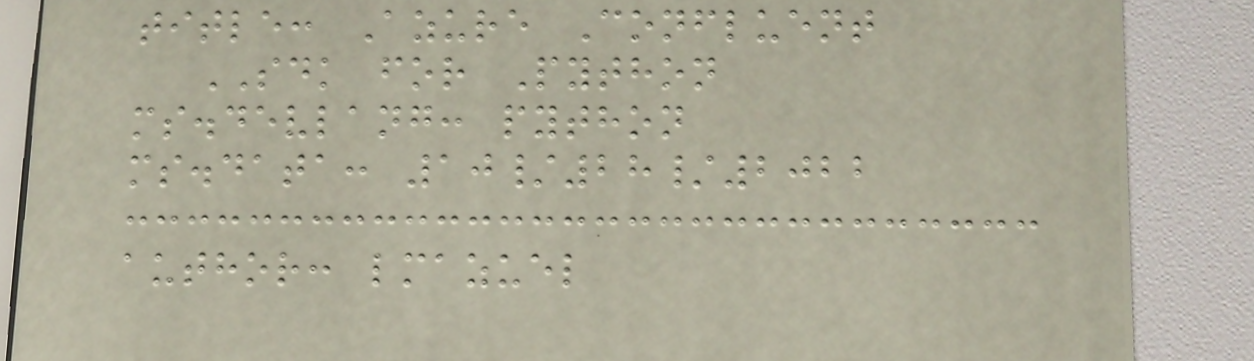title: Azure Confluent
SDK for Python
ms.devlang: python
ms.data: 10/28/2022
author: lmazuel
